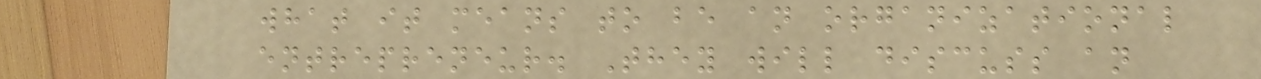what it means to be an organizational
entrepreneur. They will discuss an
